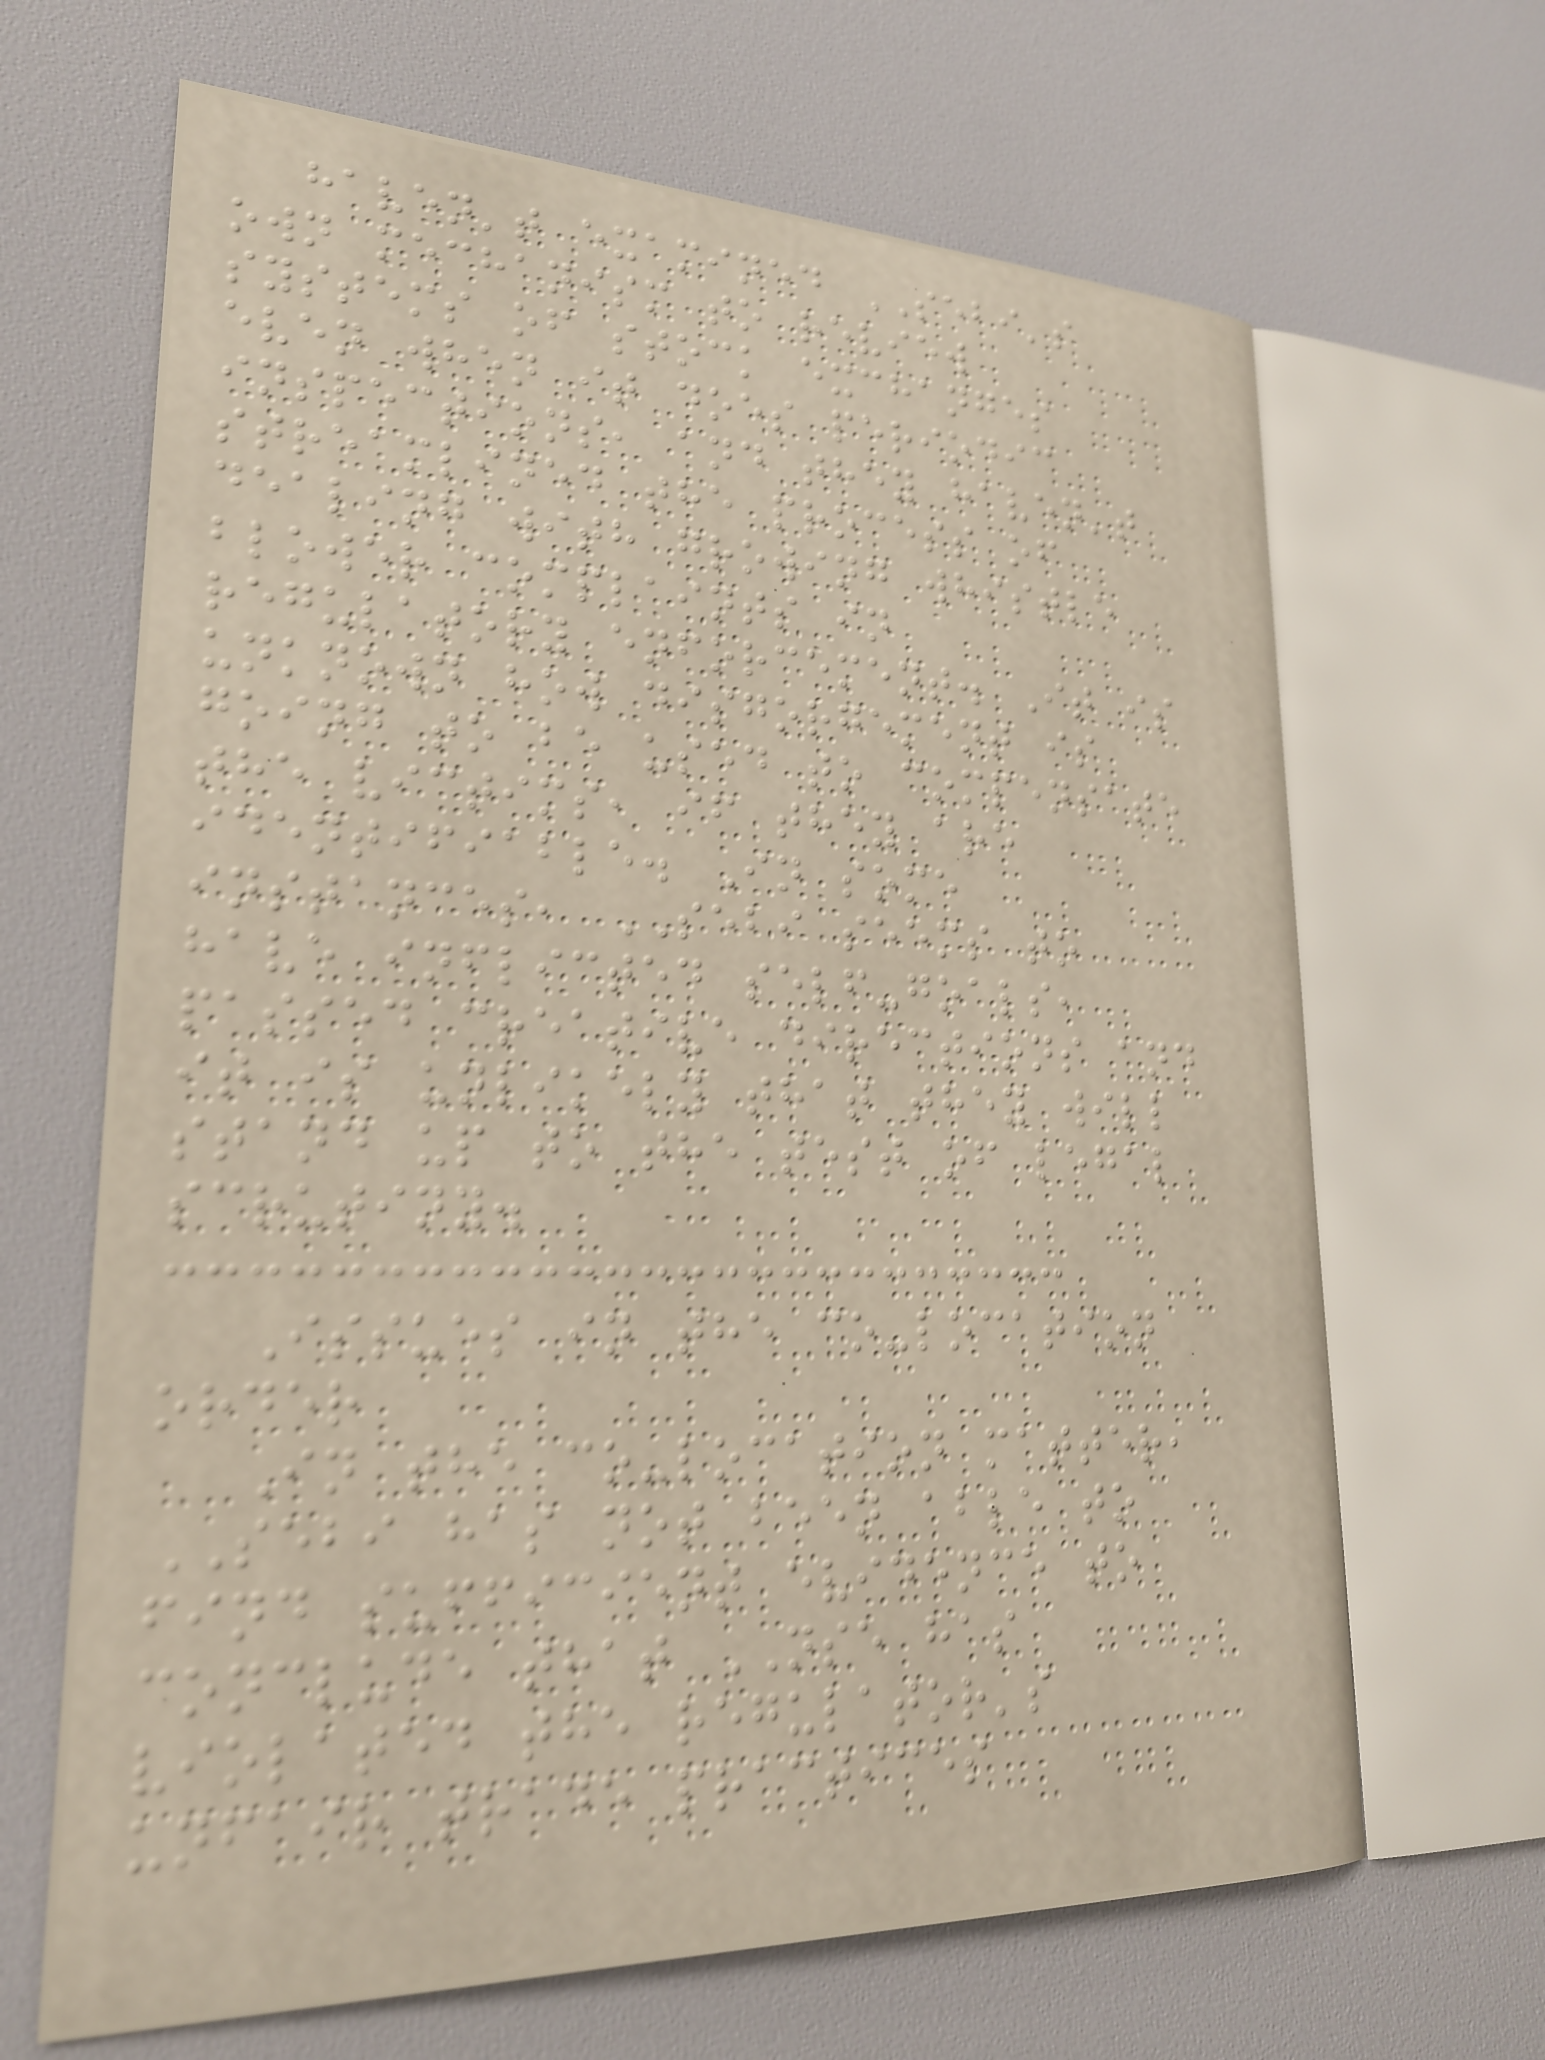haven't examined SEBI's
own mechanism to review
systems of stock exchanges
even when it does periodic
inspections, and they haven't
streamlined the process of
dealing with growing whistle
blower complaints in
regulatory enforcement. It is
unknown how disgorgement is
going to be used to compensate
the victims, if they are
identifiable. In some
instances, SEBI seems to
have inflicted self-goals,
passed creative directions and
it is unlikely that they will
stand up to the test of legal
scrutiny.
Issues in the co-location
order
In the co-location matter,
SEBI has not been able to
find sufficient evidence to
conclude that NSE has
violated the regulator's
unfair trade practices
